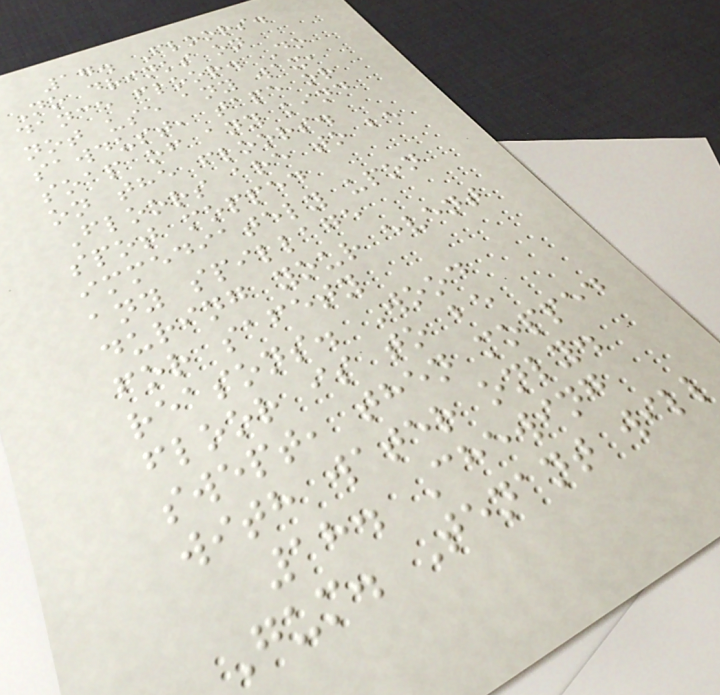17. Floors.
No drinks on
dance floor. Do
not use any wax,
sawdust, tape or
soap of any kind
on the floors.
Floors are to be
spot mopped
immediately upon
any spillage
during your event
for safety
reasons. Wood
floor is to be
swept, then mopped
with water only.
18. Chewing
Gum. Tenant will
